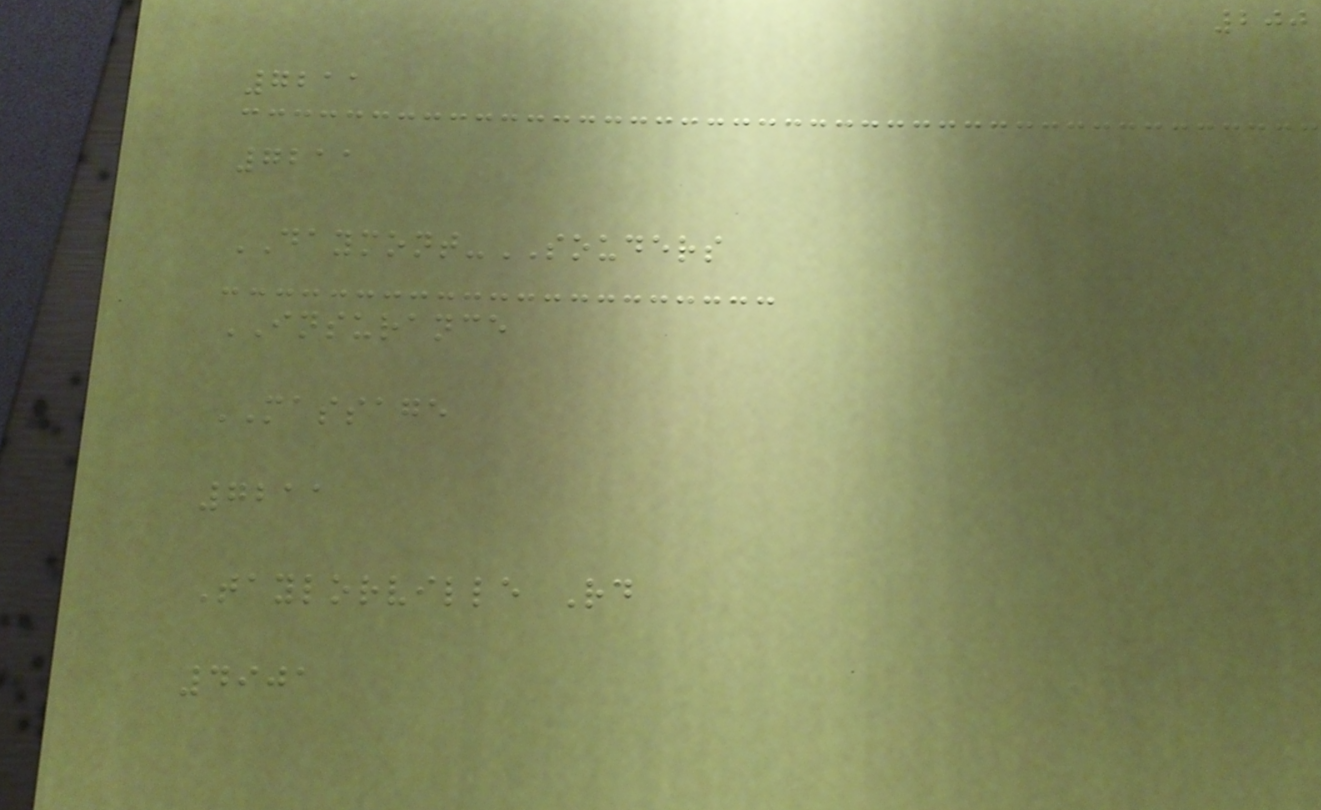200
7211
7211
DAYMONT-SOUDERS
INSURANCE
MASSAGE
7211
Taylorville Rd
4901
